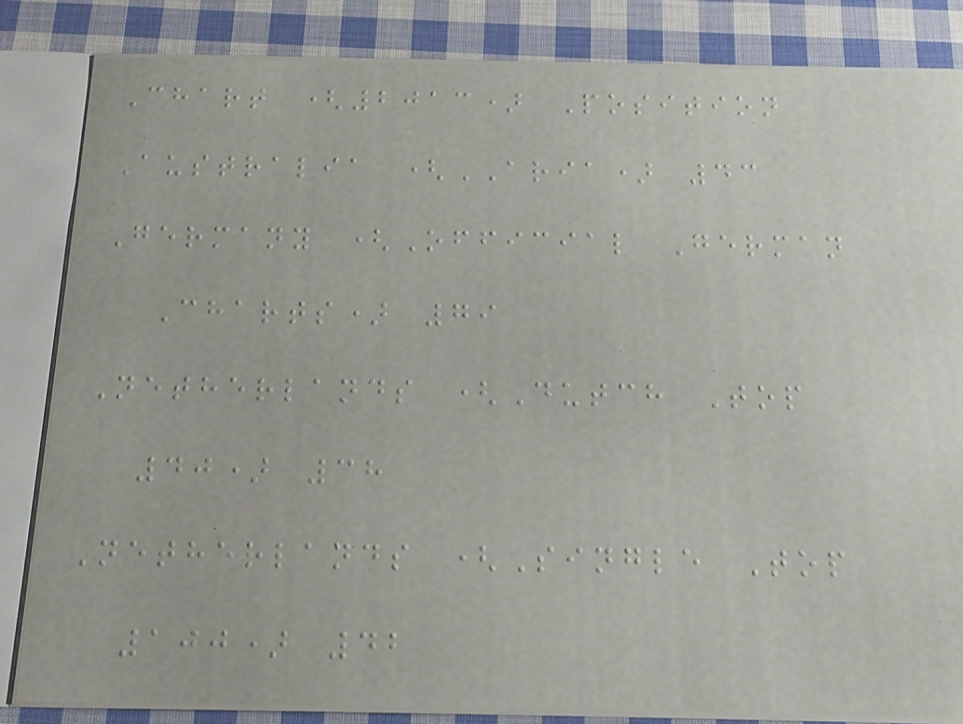Chart (2013) Position
Australia (ARIA) 43
Germany (Official German
Charts) 79
Netherlands (Dutch Top
40) 38
Netherlands (Single Top
100) 42
